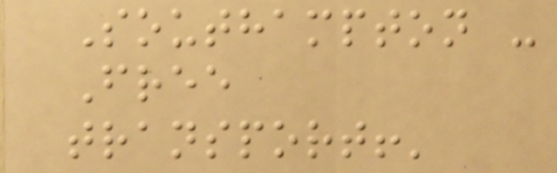Southampton -
Free
transport!'
